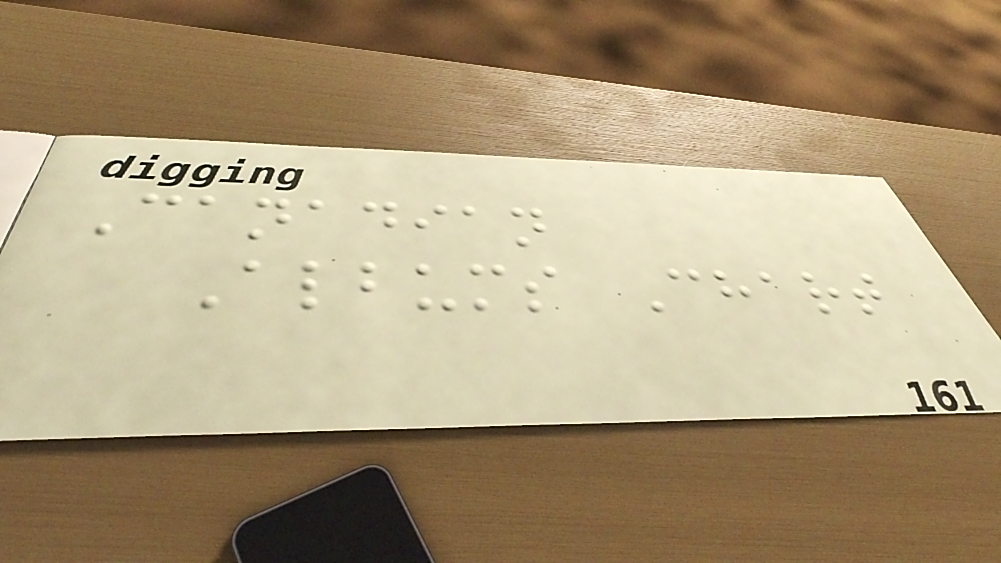Canadian
Albums Chart
